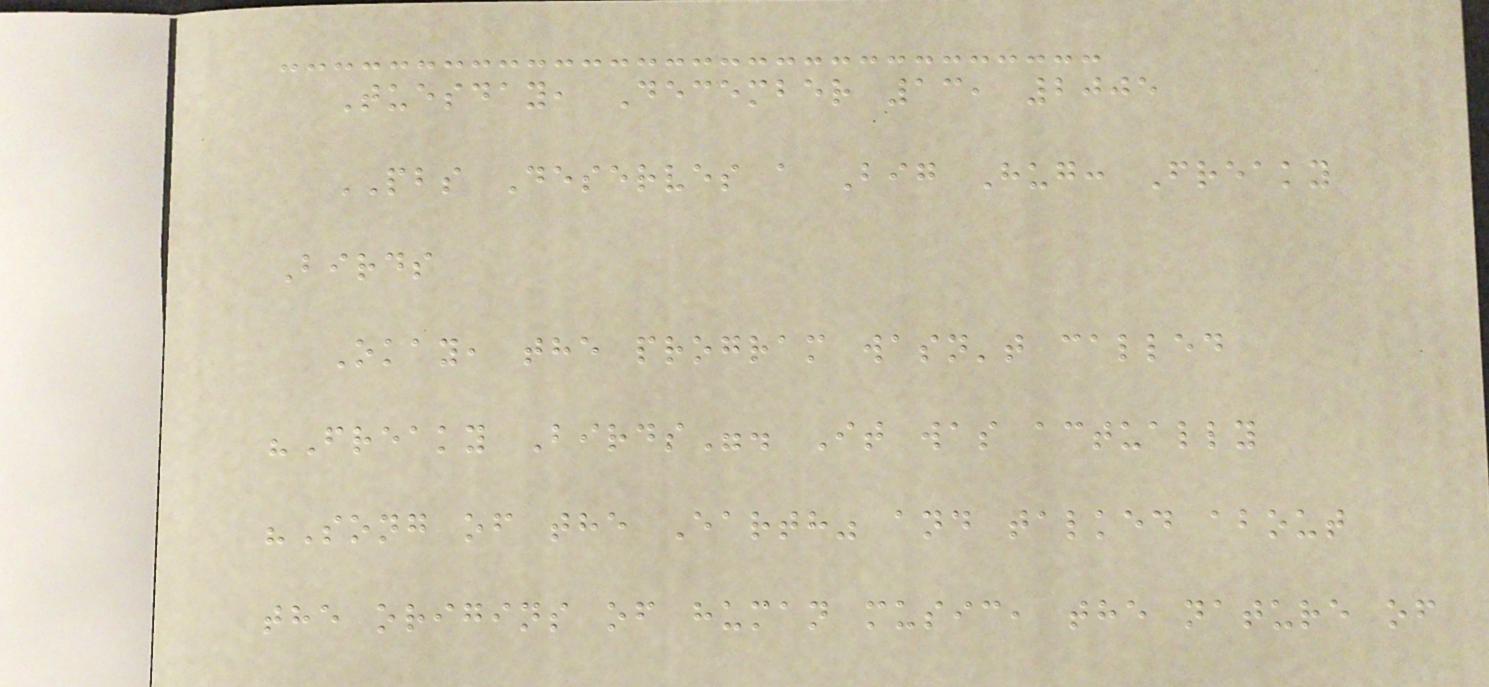Tuesday, December 13, 2005
PBS Deserves a Big Hug: Freaky
Birds
Okay, the program wasn't called
"Freaky Birds". It was actually
"Song of the Earth" and talked about
the origins of human music, the nature of
